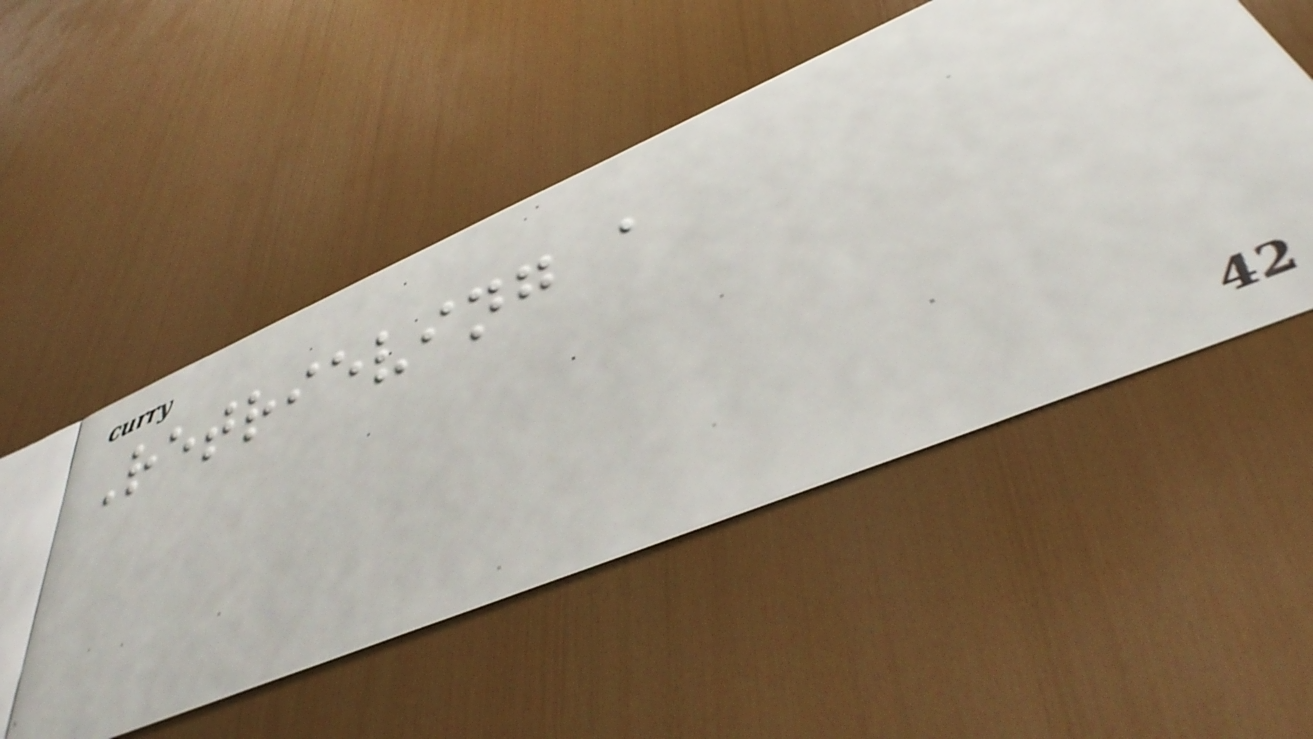Retrieving a
